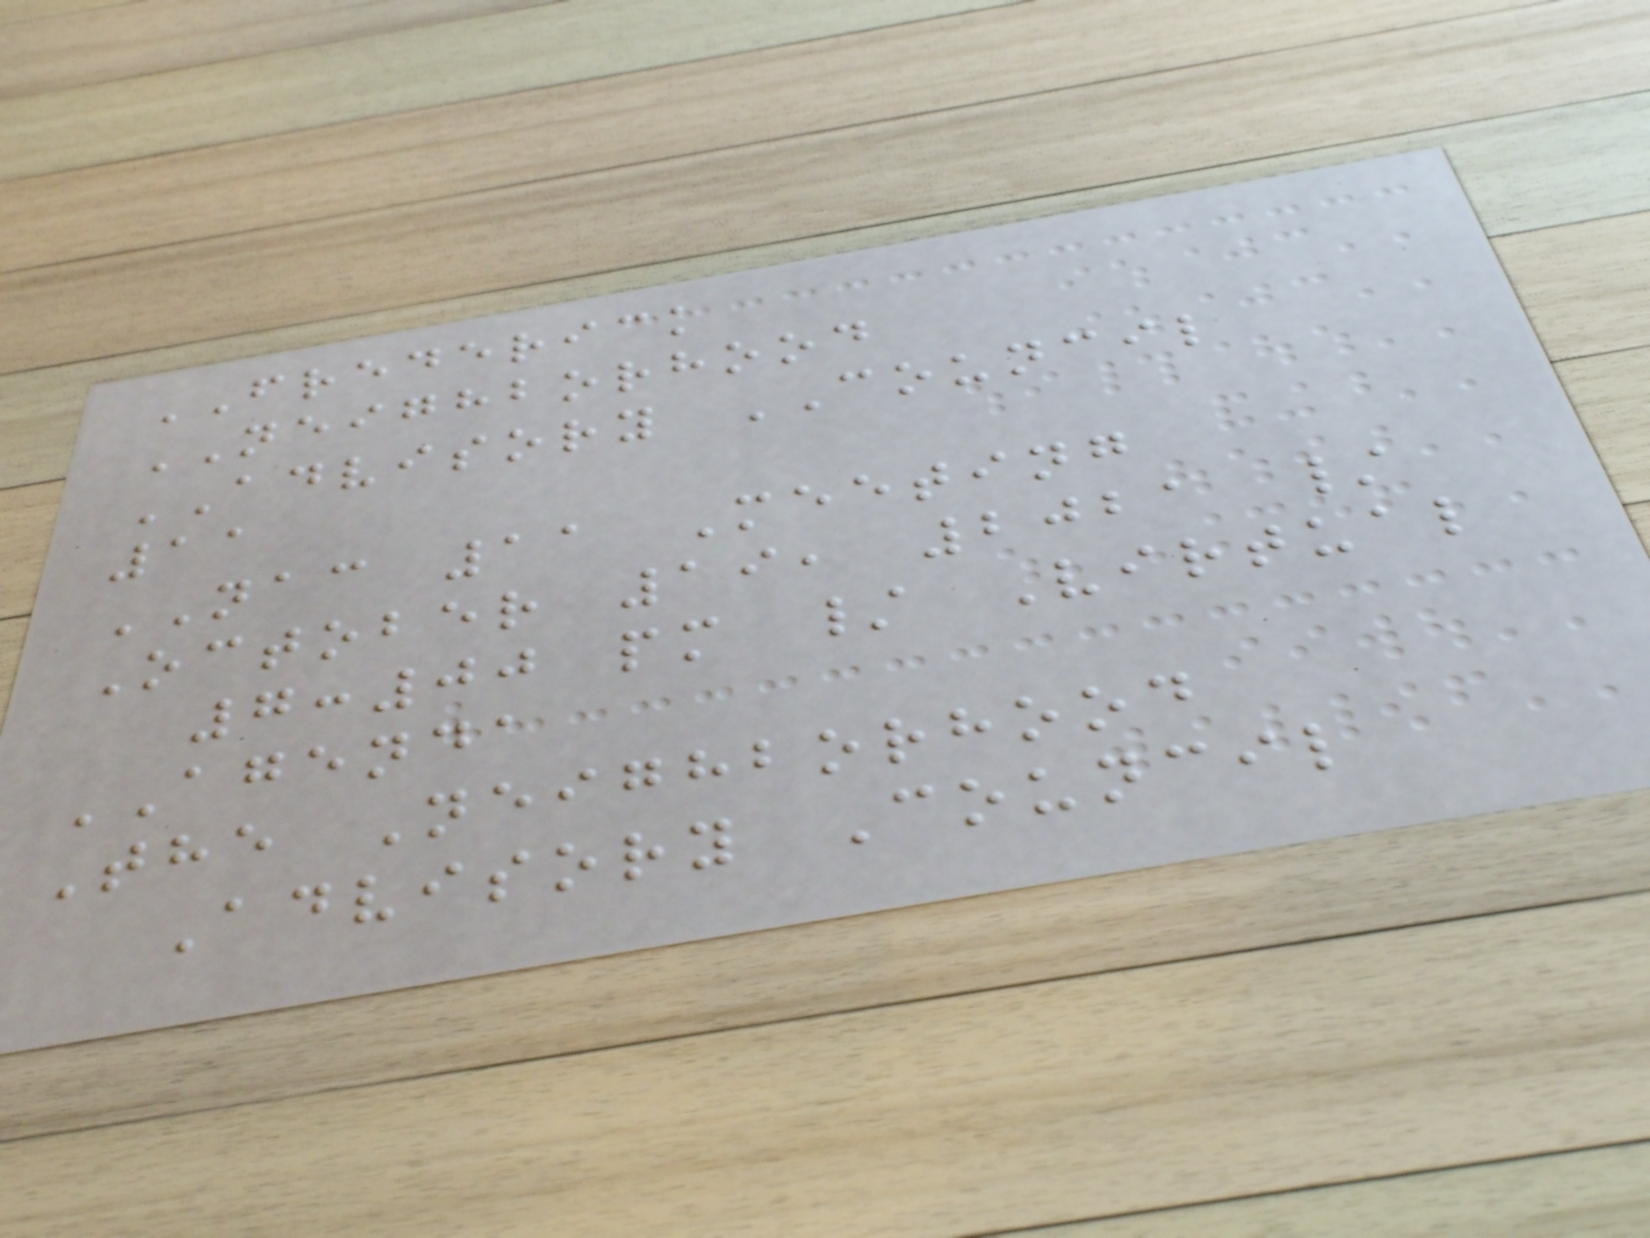FREDERICK
NEIGHBORHOOD
ADVISORY COUNCIL
11
NAC 11 Meeting
October 19, 2021 /
7:00 pm / Virtual
AGENDA
The Neighborhood
Advisory Council
